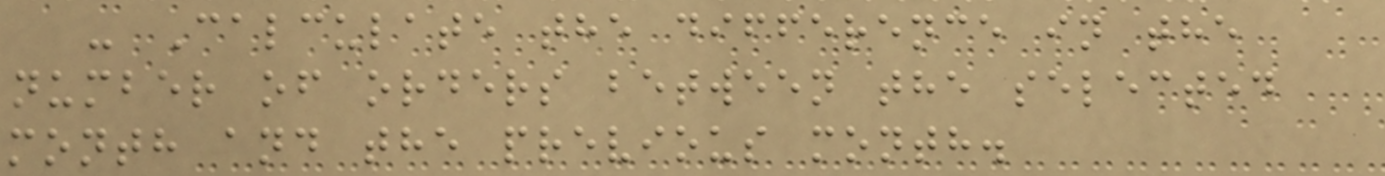- Calculate the difference in the
number of orders between the selected
month and the previous month.
